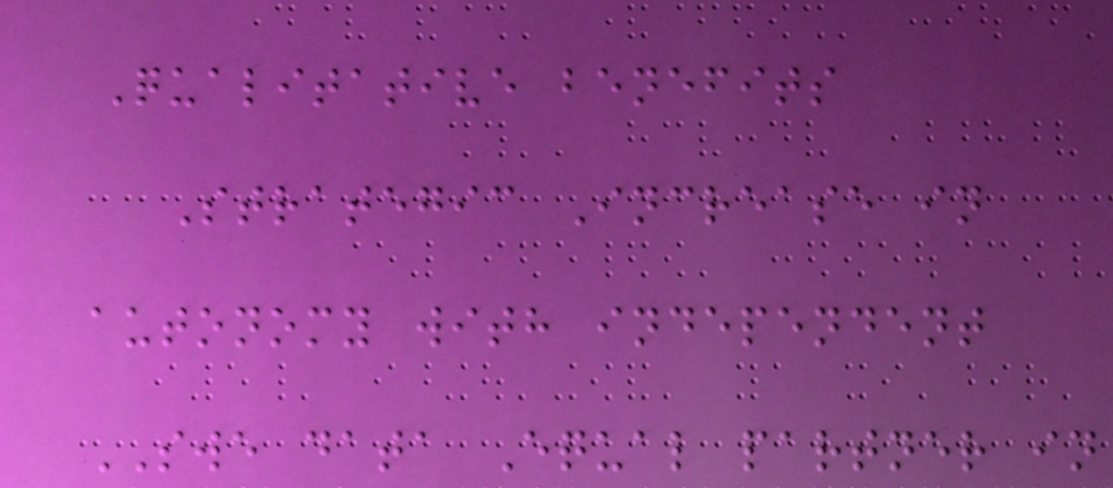Qualitative benefits
Strategic Increase in
autonomy with independent
SWE data Equal partner in
